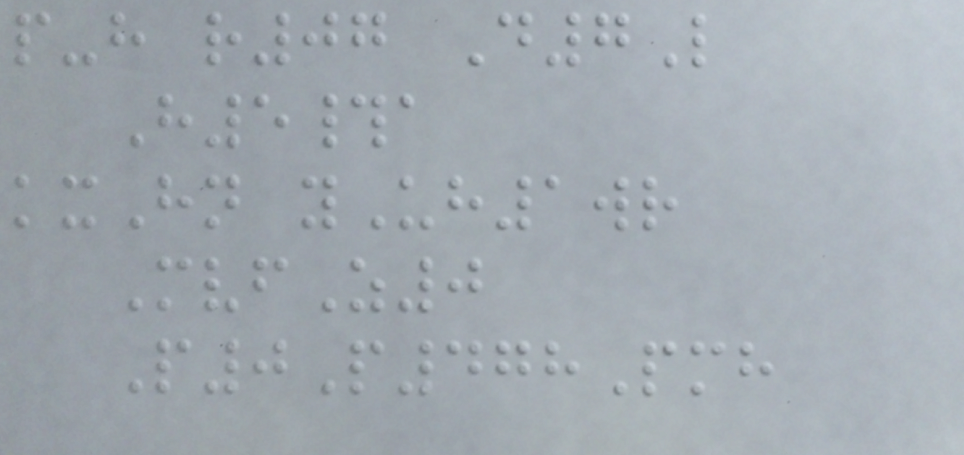p-h r07 D7L
H5#a
kxHn yUh1wr
MvfZ0
P0P478Pmh
